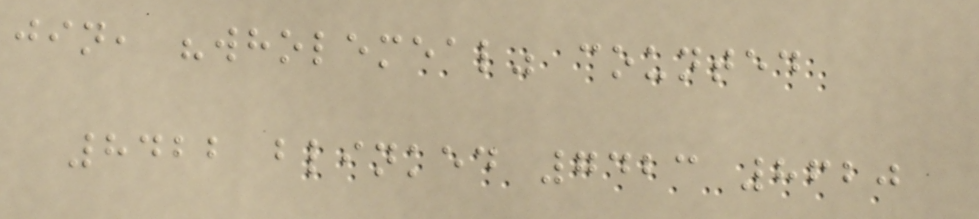jin, "wholemeal" counted
8422 blinked 7423 8620
